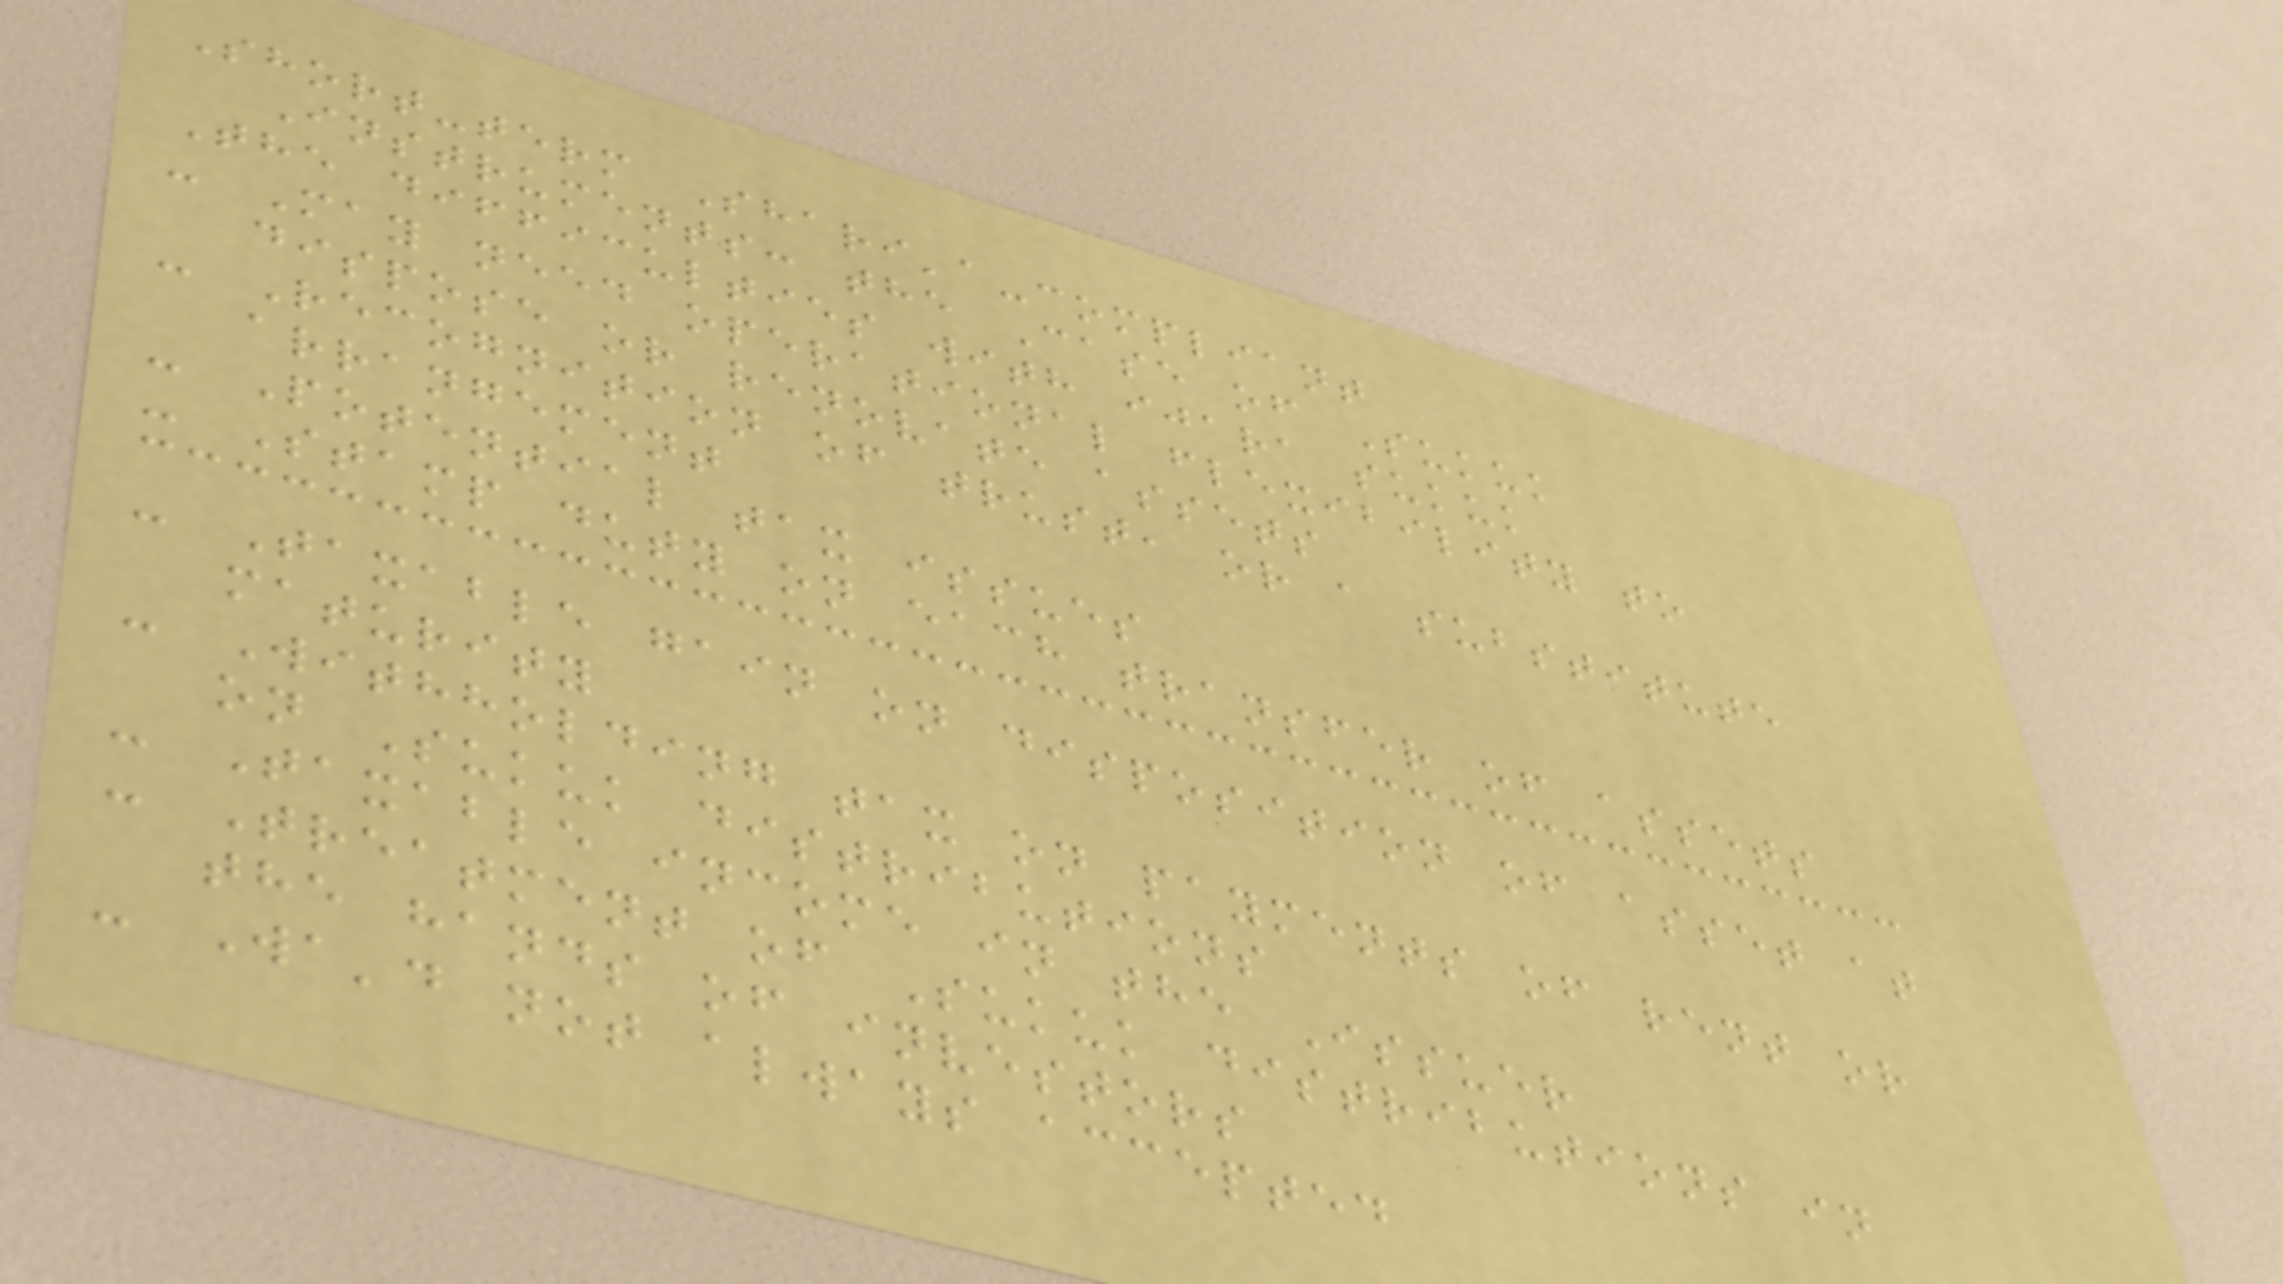Short-term Shari'a-compliant
Instruments: the Case of Sukuk
The difficulties with ijara sukuk
- May need operational flexibility to
dispose or renovate assets
- Recognition of trust, or a substitute
arrangement
- Potential tax issues
- Stamp duty on each transfer of assets
- Taxable gain on disposition of asset at
maturity
- Withholding tax on payments of rent or
on Sukuk distributions
- Taxable income in the Issuer
- Treatment of Sukuk distributions in
the hands of investors
- Wa'd not always accepted
